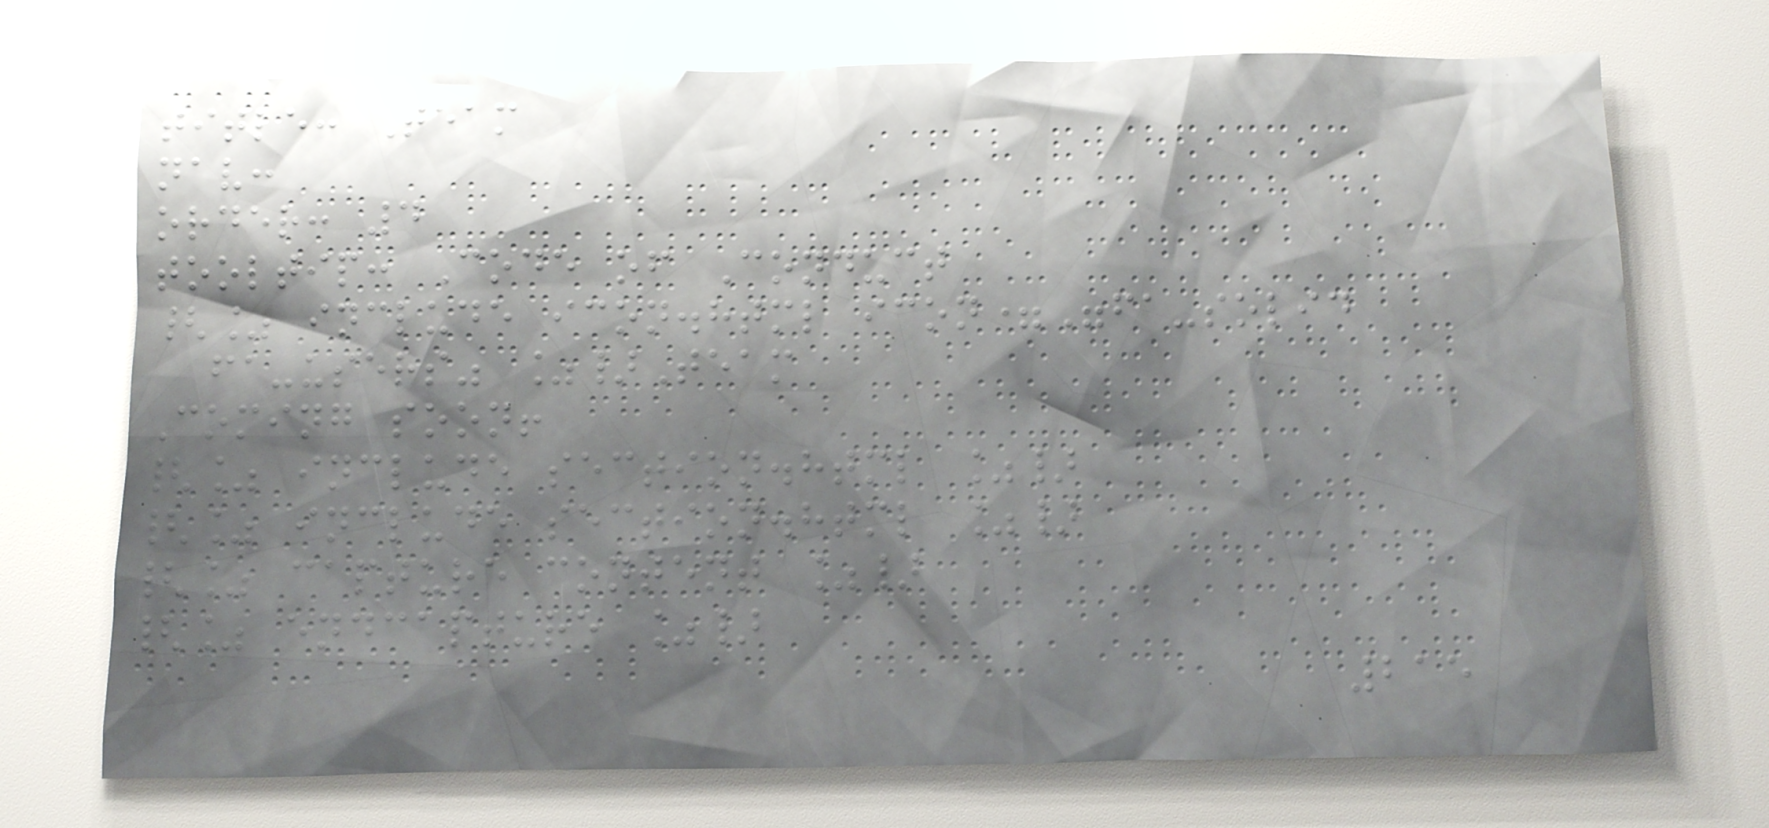title: Team
nav:
order: 4
tooltip: Code of Conduct
{% include icon.html icon="fa-solid
fa-users" %}Team
Coming soon!
{% include section.html %}
{% include section.html %}
{% capture content %}
{% endcapture %}
215
